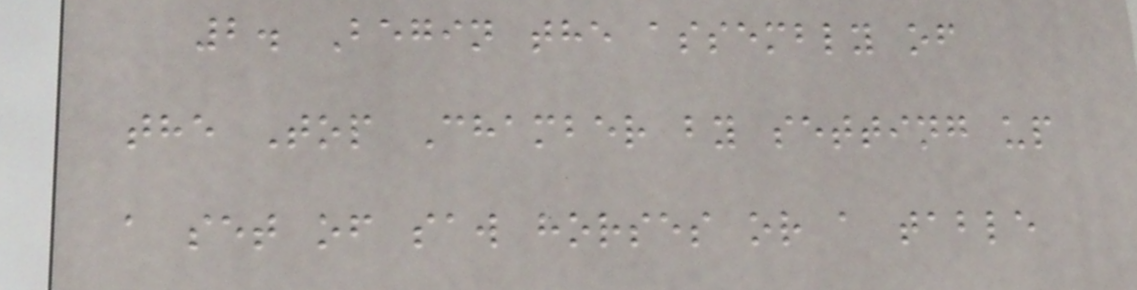2. Begin the assembly of
the Top Chamber by setting up
a set of saw horses or a table
